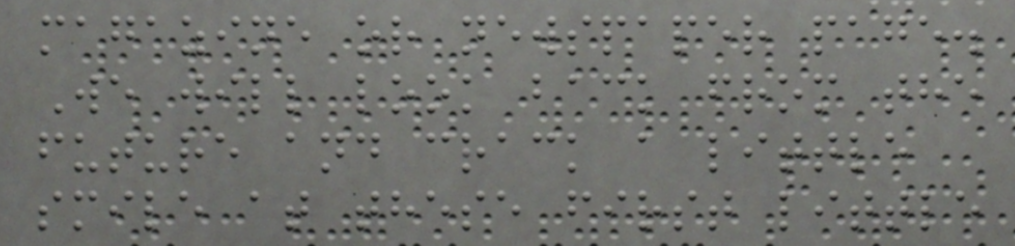magazine or newspaper page.
We will look back from the
future and crack a little
smile at these first little
